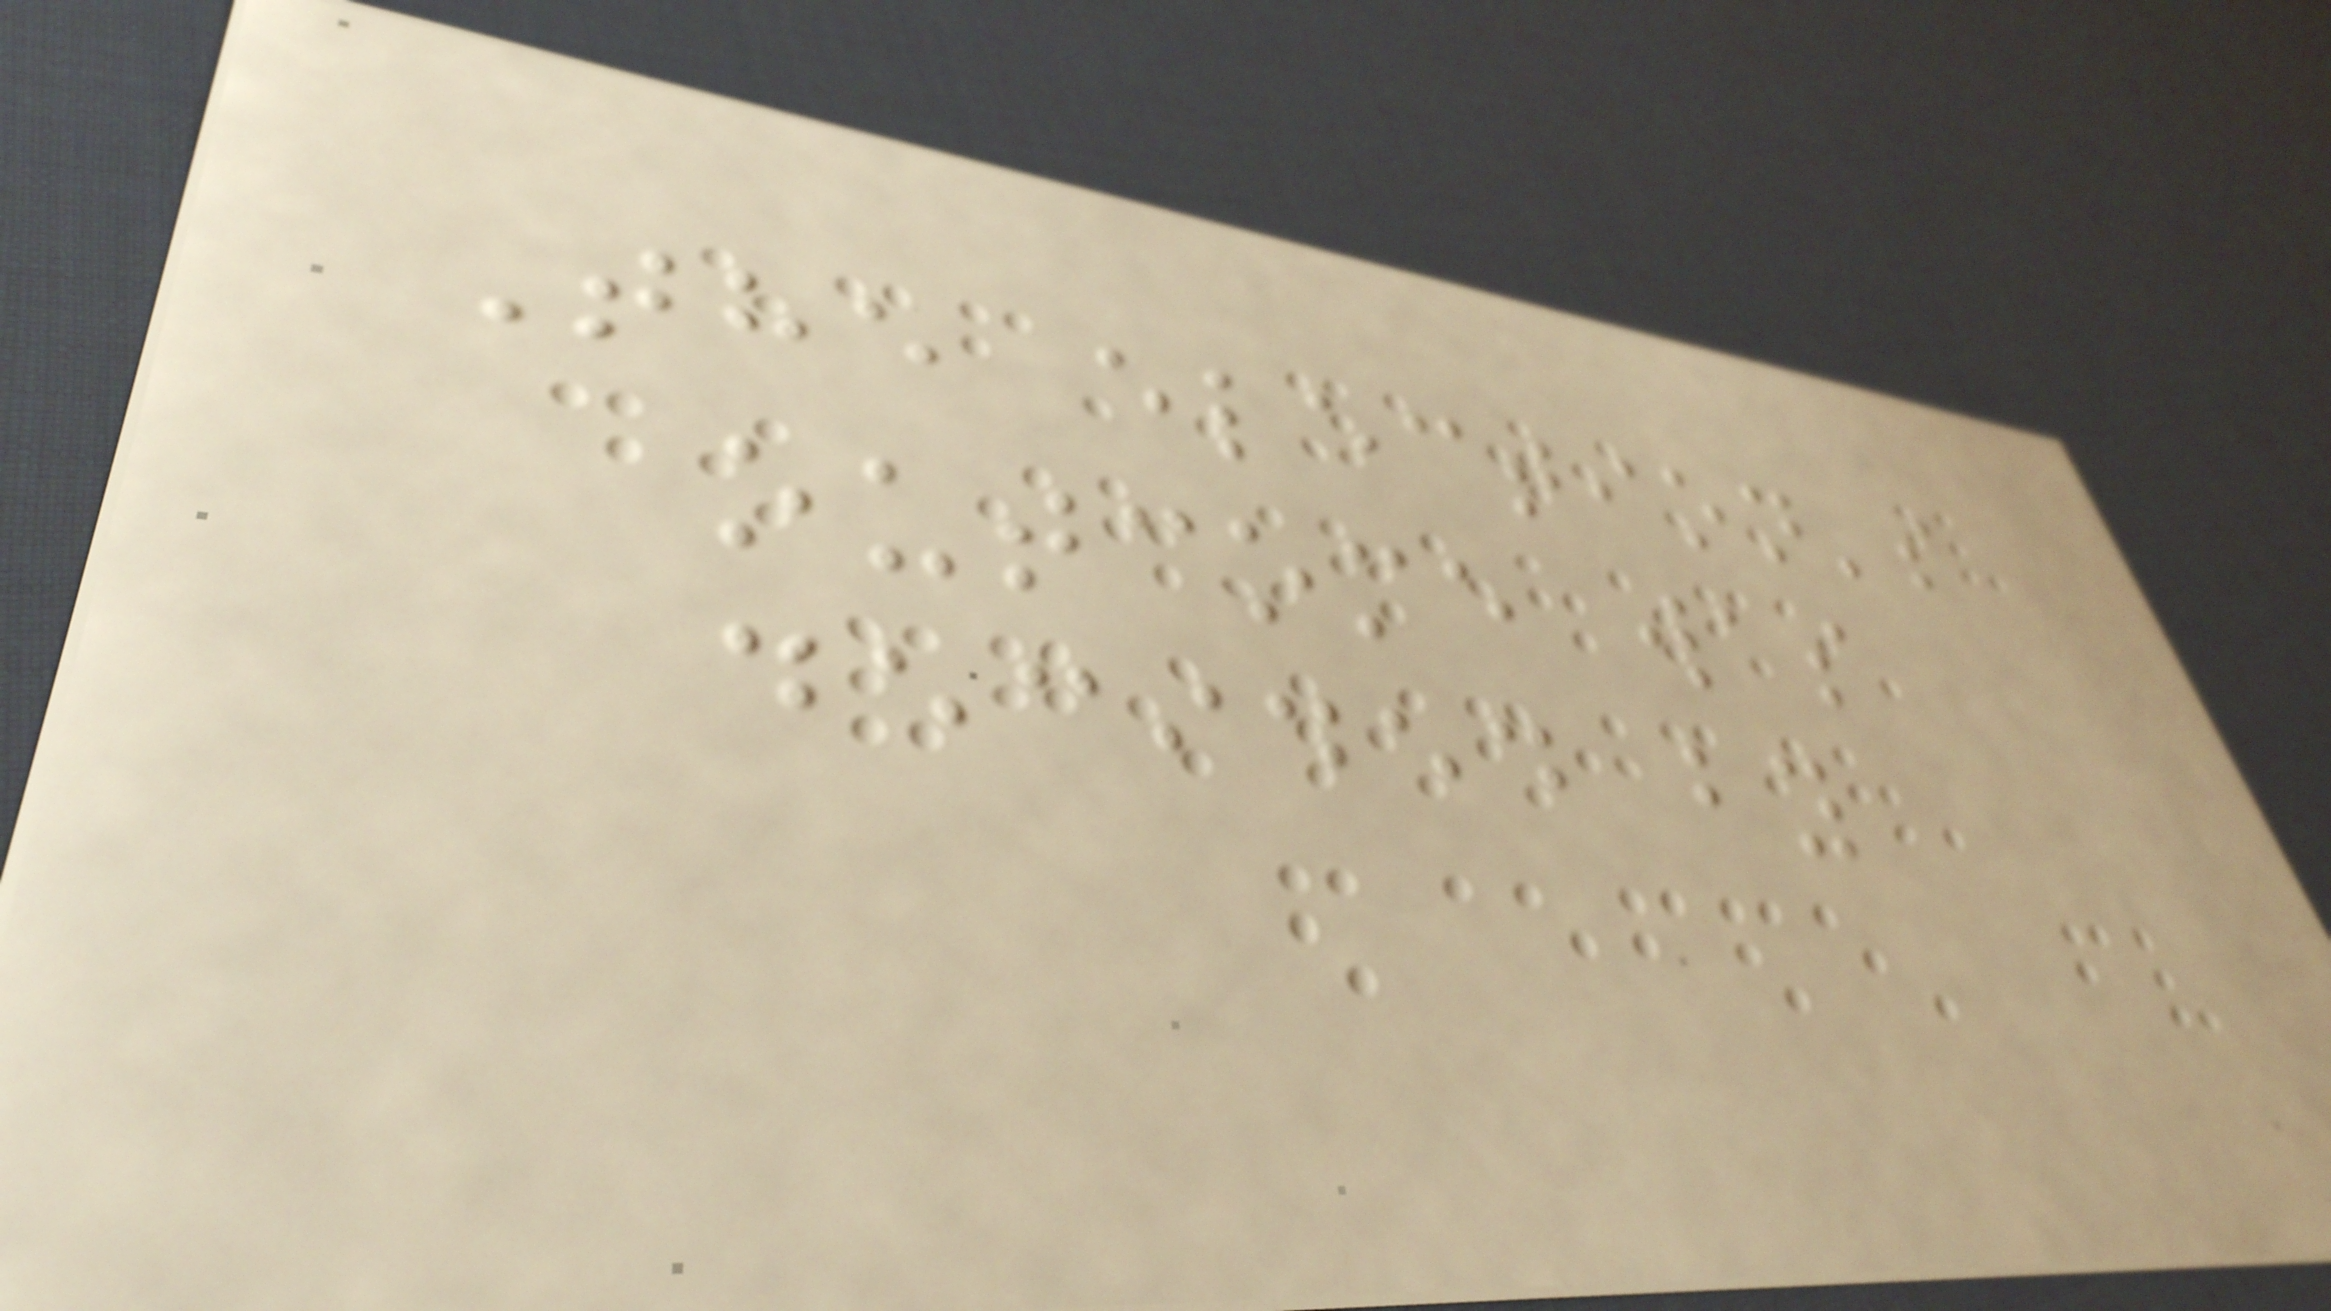The election's
outcome was
decided by
